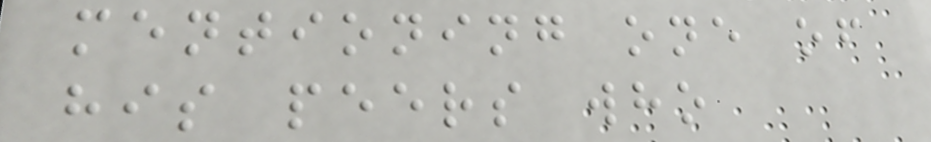mentioning one of
his peers who
